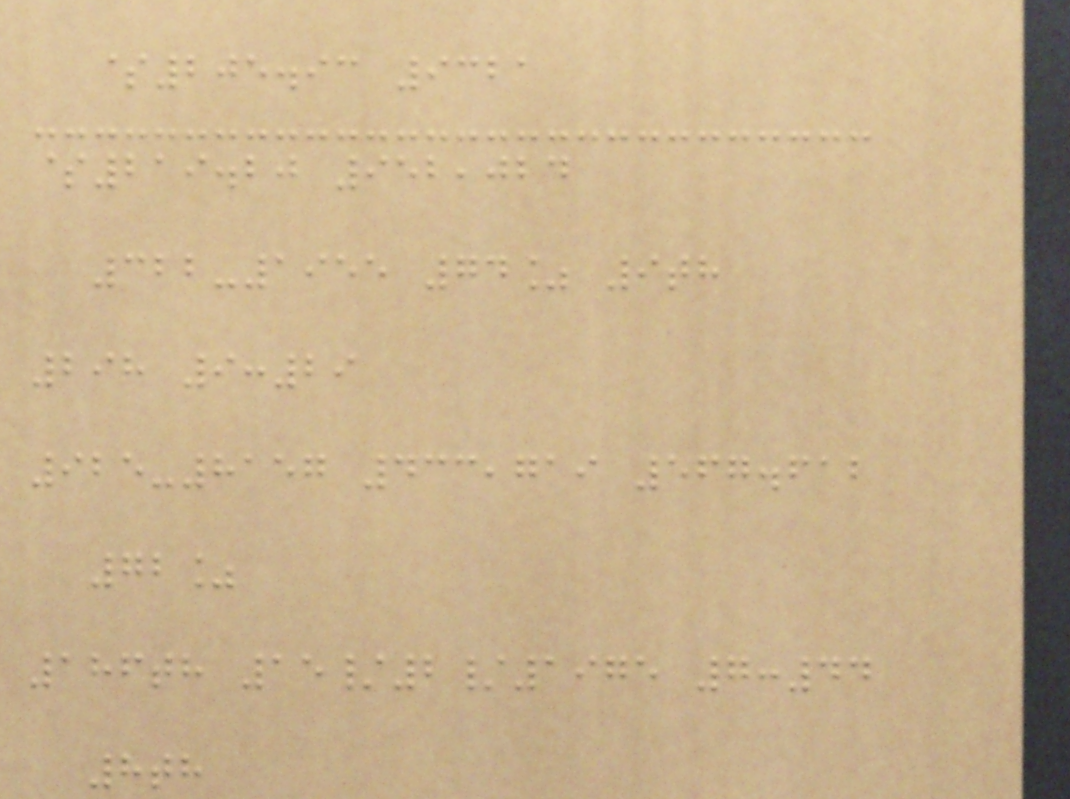$205.93 9321
$219.20 952,024
322-1955 74% 9th
298 9:29
925-8157 433,719 567.612
72%
186th 15/2/1975 7:44
8th
